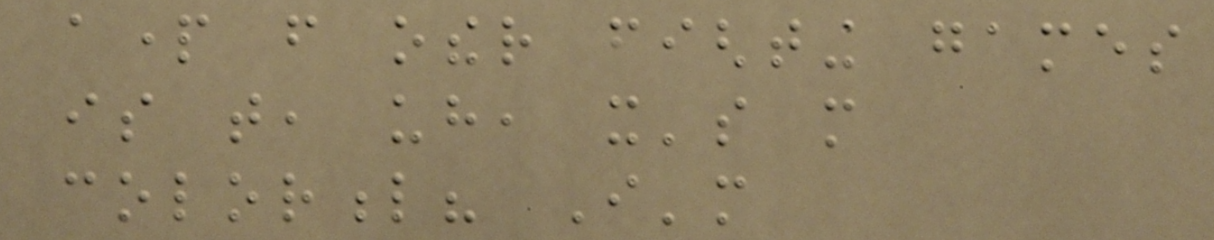apart from other fighting games
is that, uh, it's more
colorful? I'm
